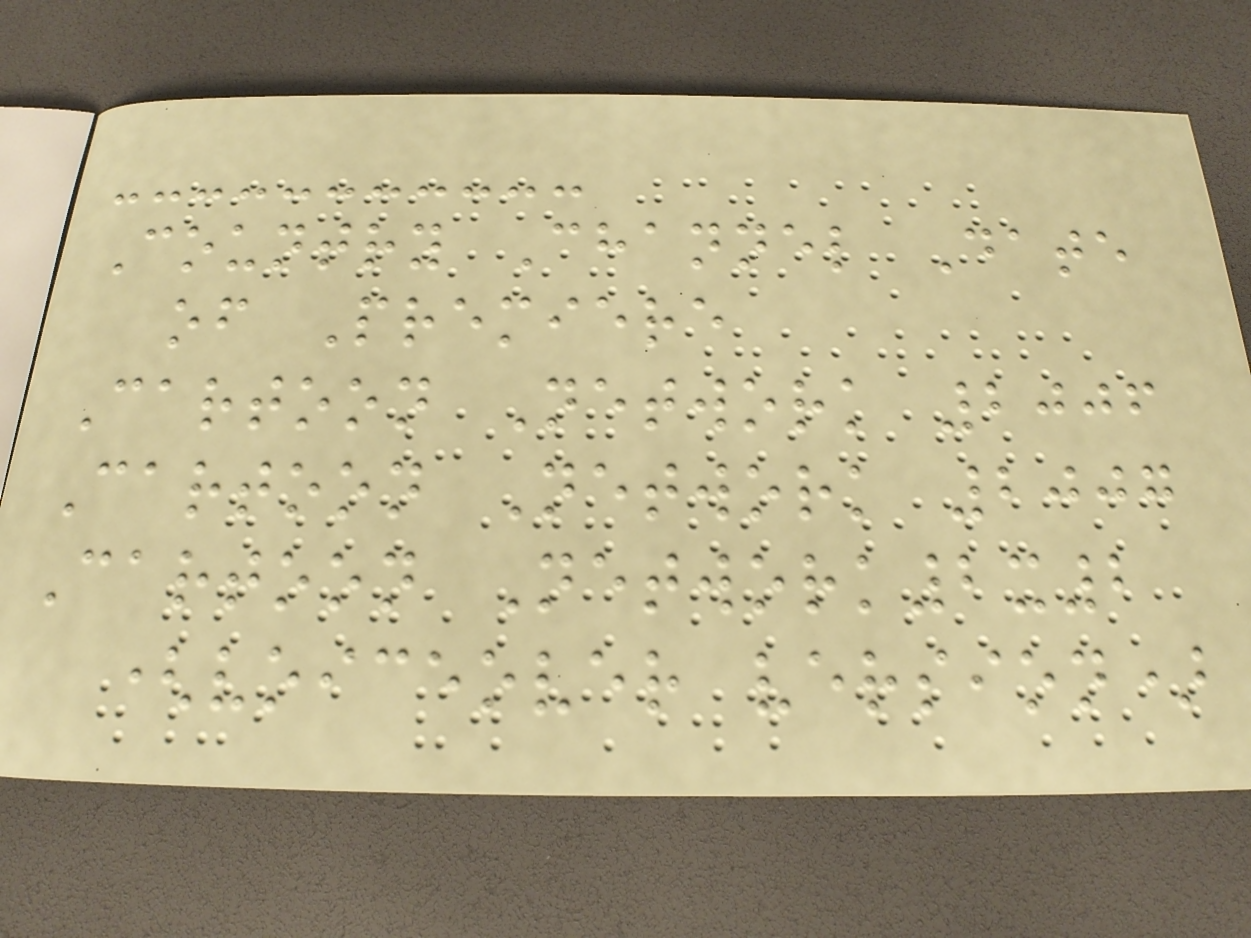Country Channel Date
of Premiere
Cartoon Network 2006
Cartoon Network 2007
Cartoon Network2x2
(voiceover version)
